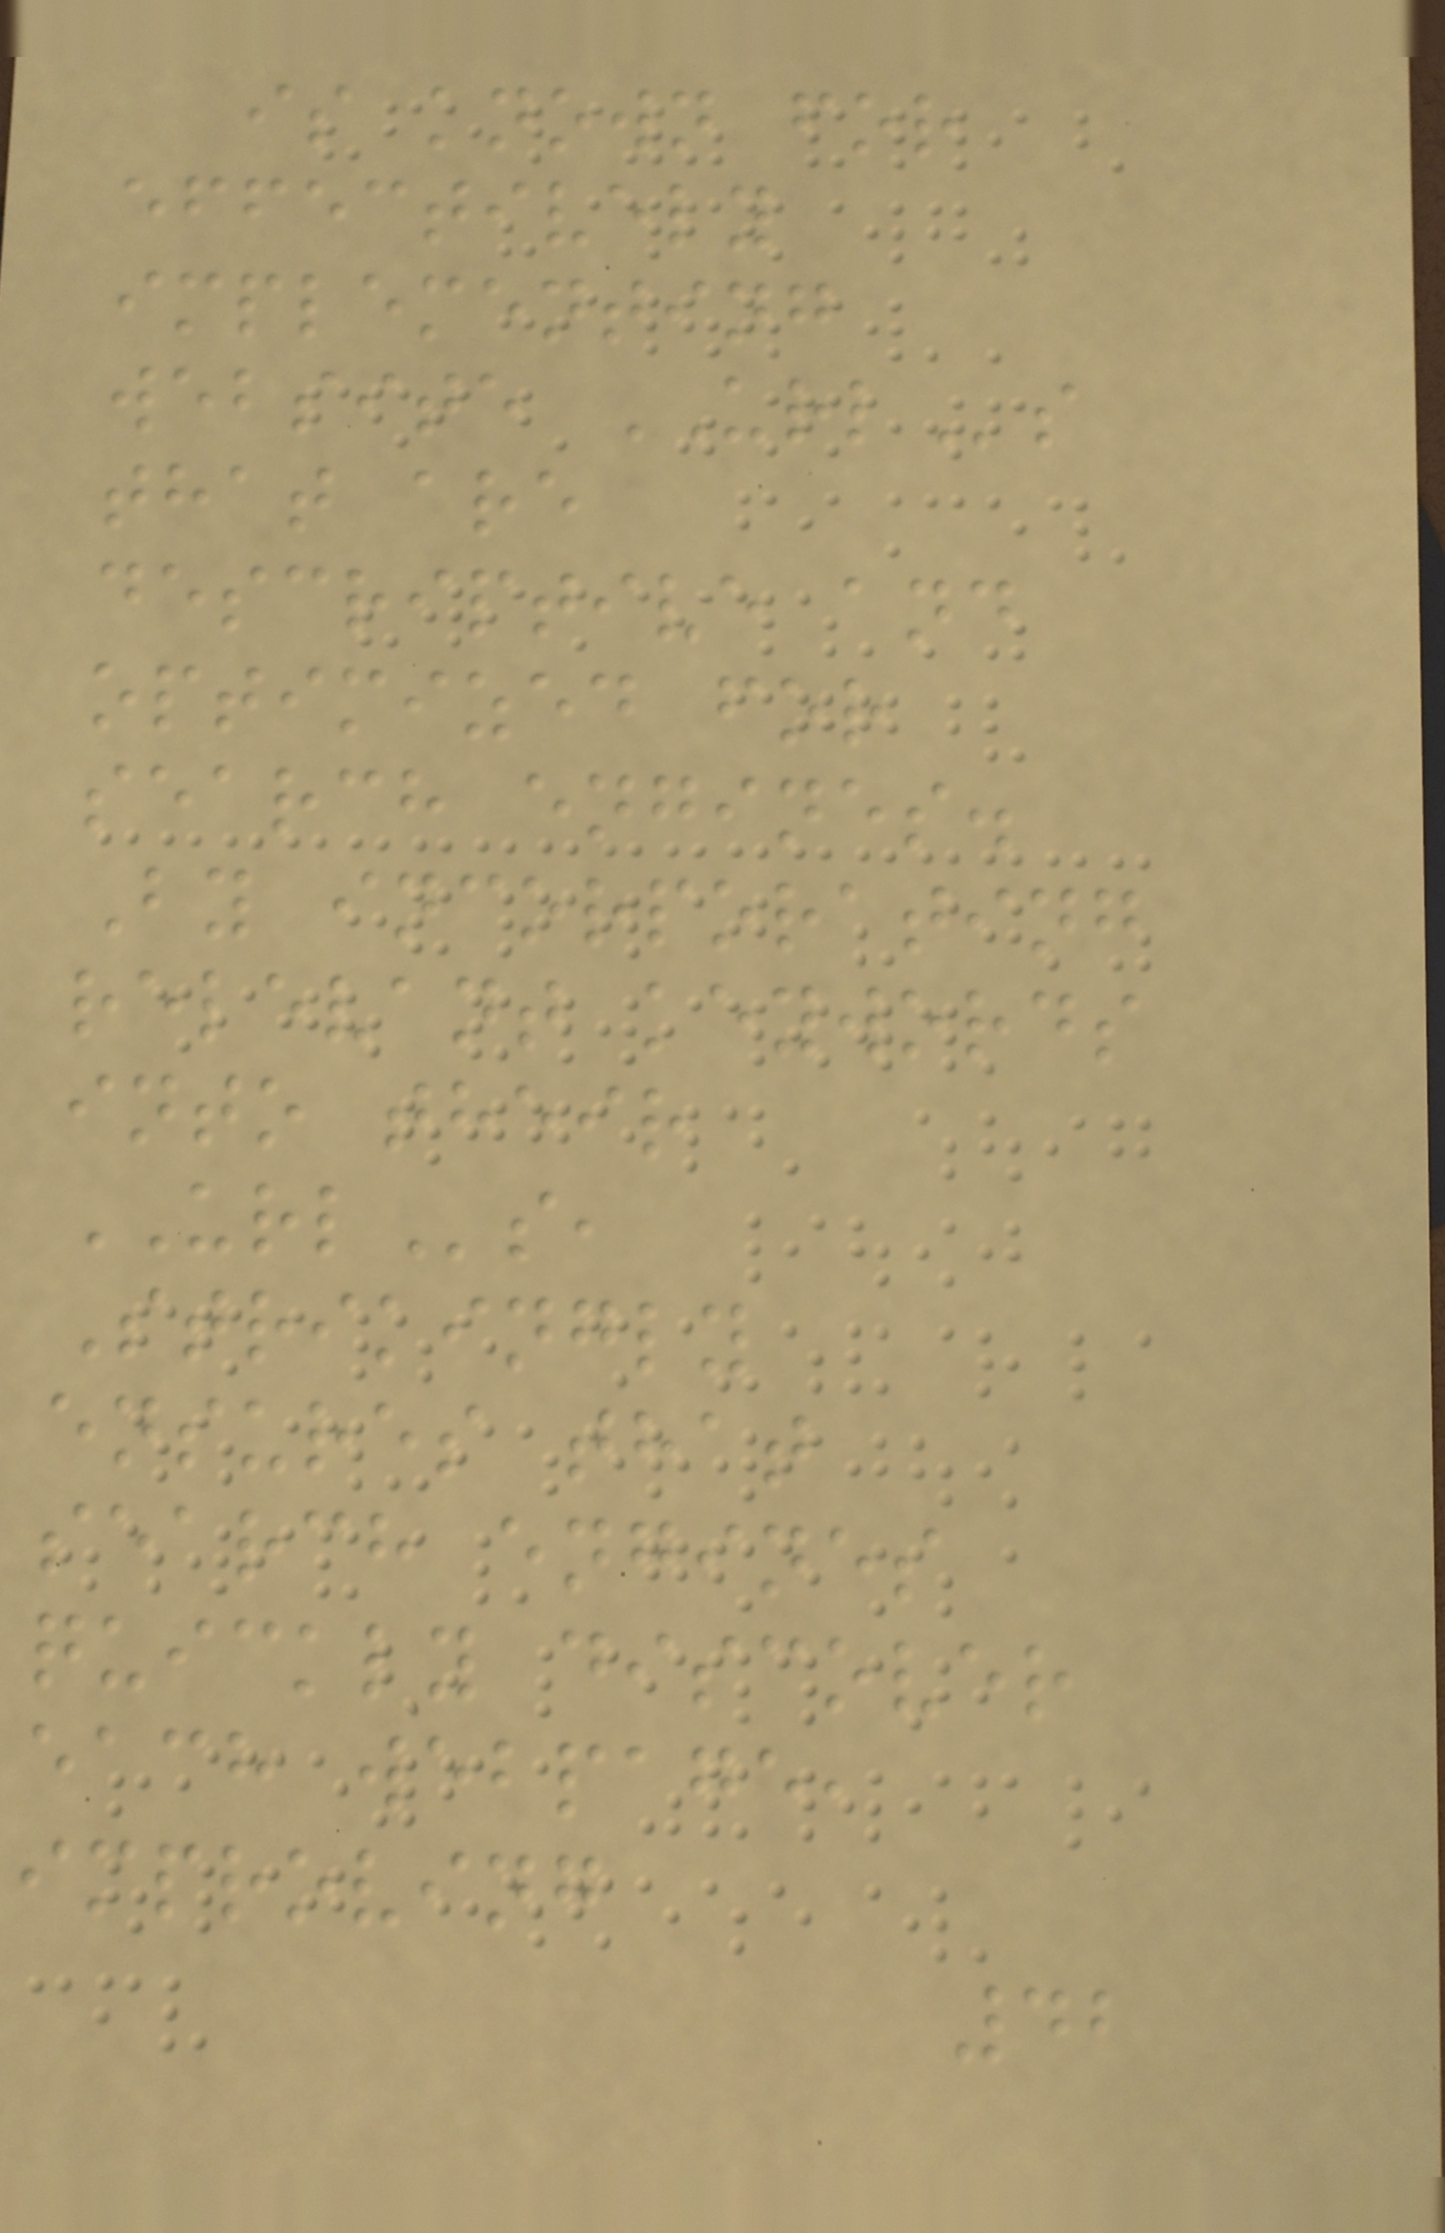is known for
effectively
implementing
website URLs
that are
descriptive and
optimized for
search engines.
By incorporating
relevant keywords
into their
URLs,
Strikingly
ensures that
search engines
quickly discover
each webpage,
improving
42
